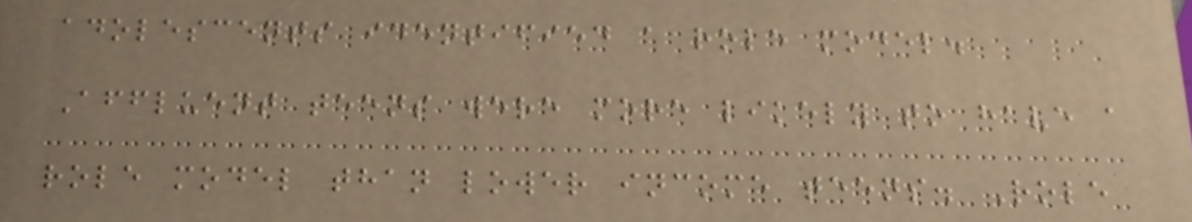adolescents identified a role model.
Affluent teens were more likely to have a
role model than lower income teens. Role
